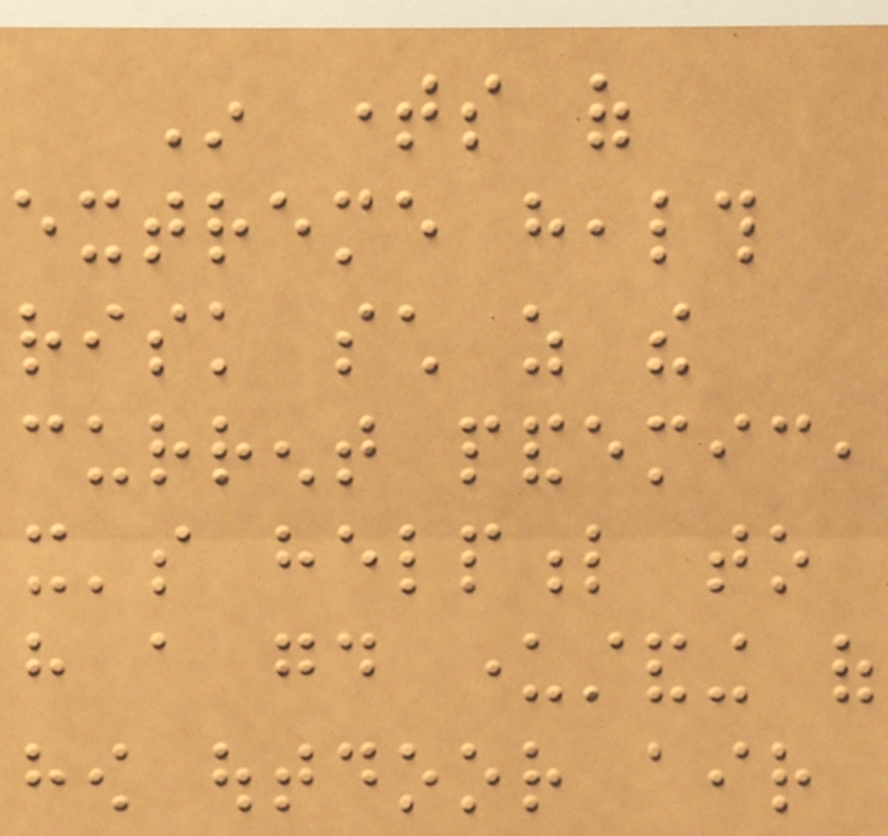In times of
extreme health
risk such as the
current pandemic,
it's helpful to
have a good understanding of
how outdoor air
